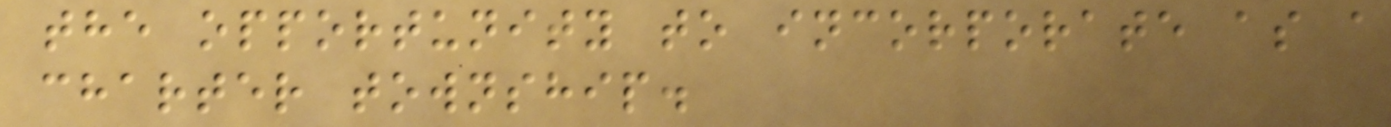the opportunity to incorporate as a
charter township.
